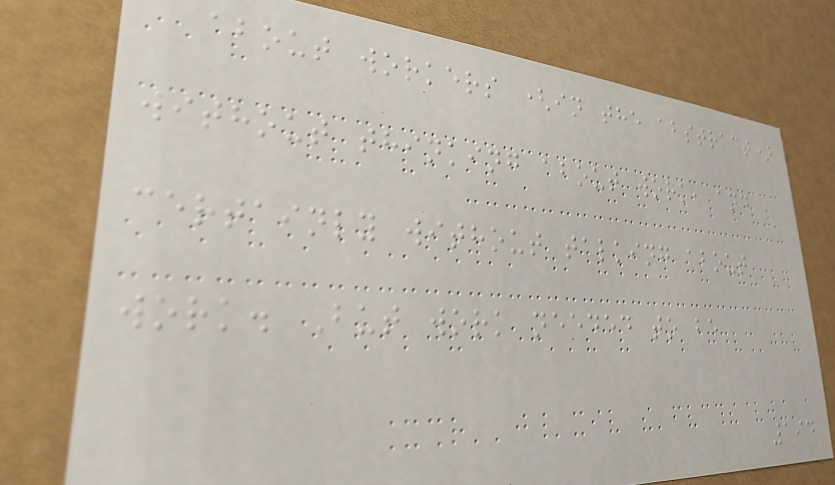about workers (in the abstract)
without thinking about work, and
certainly without talking about
work. But work needed to be
194
